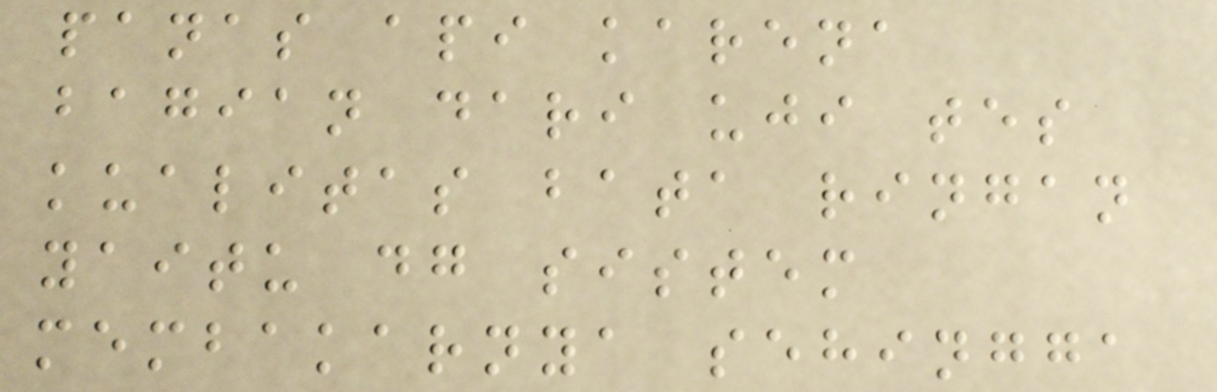panas api karena
bagian dari uji tes
kualitas bata ringan
yaitu dg sistem
membakarnya sehingga
